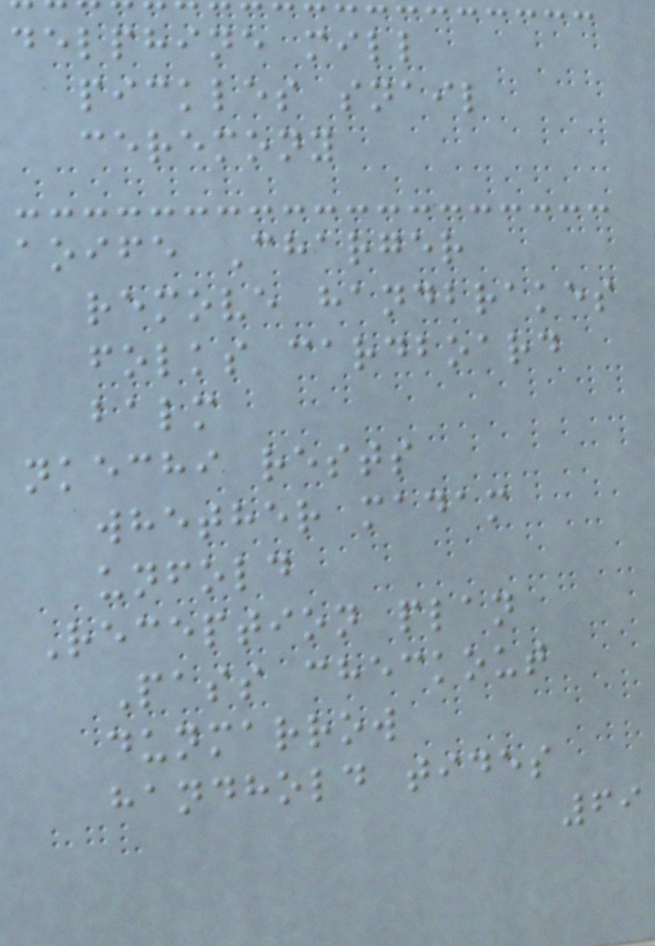delphine mill
pickles snail
ceremony
aoife Charger
remove handbrakes
folks cardboard
balm
nkechi rests
whether madam
unfold
Reception plan
Pass checkout
dunmarrow
handhold tides
69
